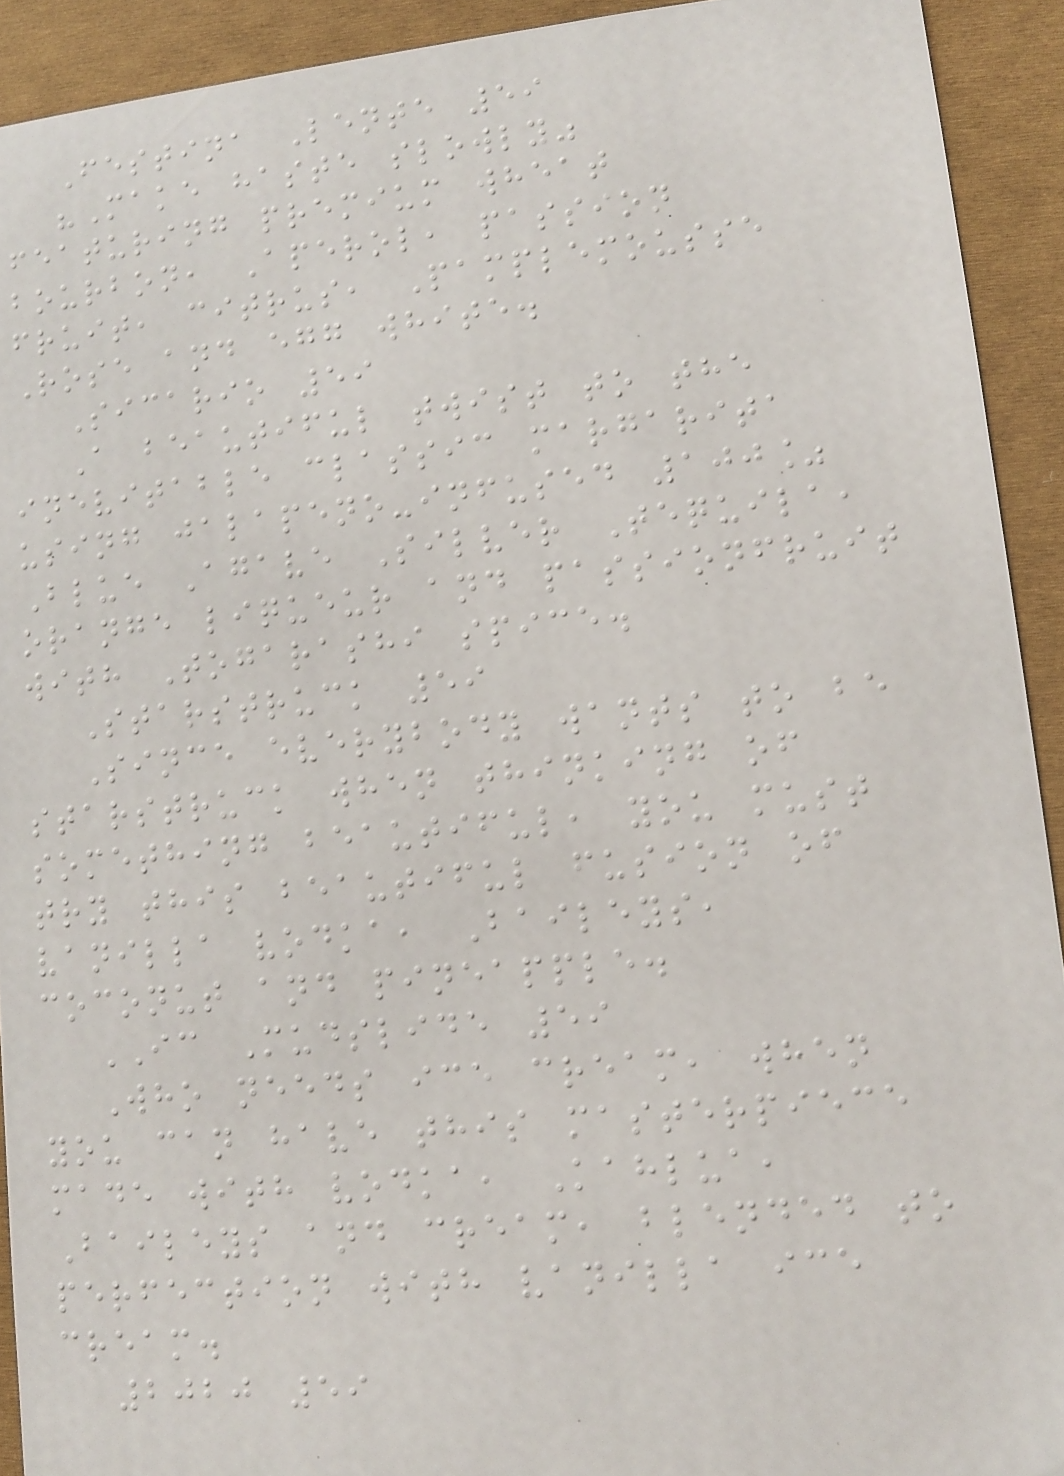Festina Lente 59
"Make haste slowly"
featuring premium wheat
bourbon, Aperol, passion
fruit, citrus, Pamplemousse
Rose and egg white.
Sicario 59
A beautiful twist to the
inevitable classic margarita
using jalapeno-infused 100%
Blue Agave Silver Tequila,
orange liqueur and passionfruit
with Togarashi spice.
Starstruck 59
Since everybody wants to be
starstruck when thinking of
something beautiful, you must
try this beautiful fusion of
vanilla vodka, Baileys,
coconut and pineapple.
IC Mudslide 59
Who needs ice cream, when
you can have this masterpiece
made with vodka, Kahlua,
Baileys and cream, blended to
perfection with vanilla ice
cream.
2020 59
